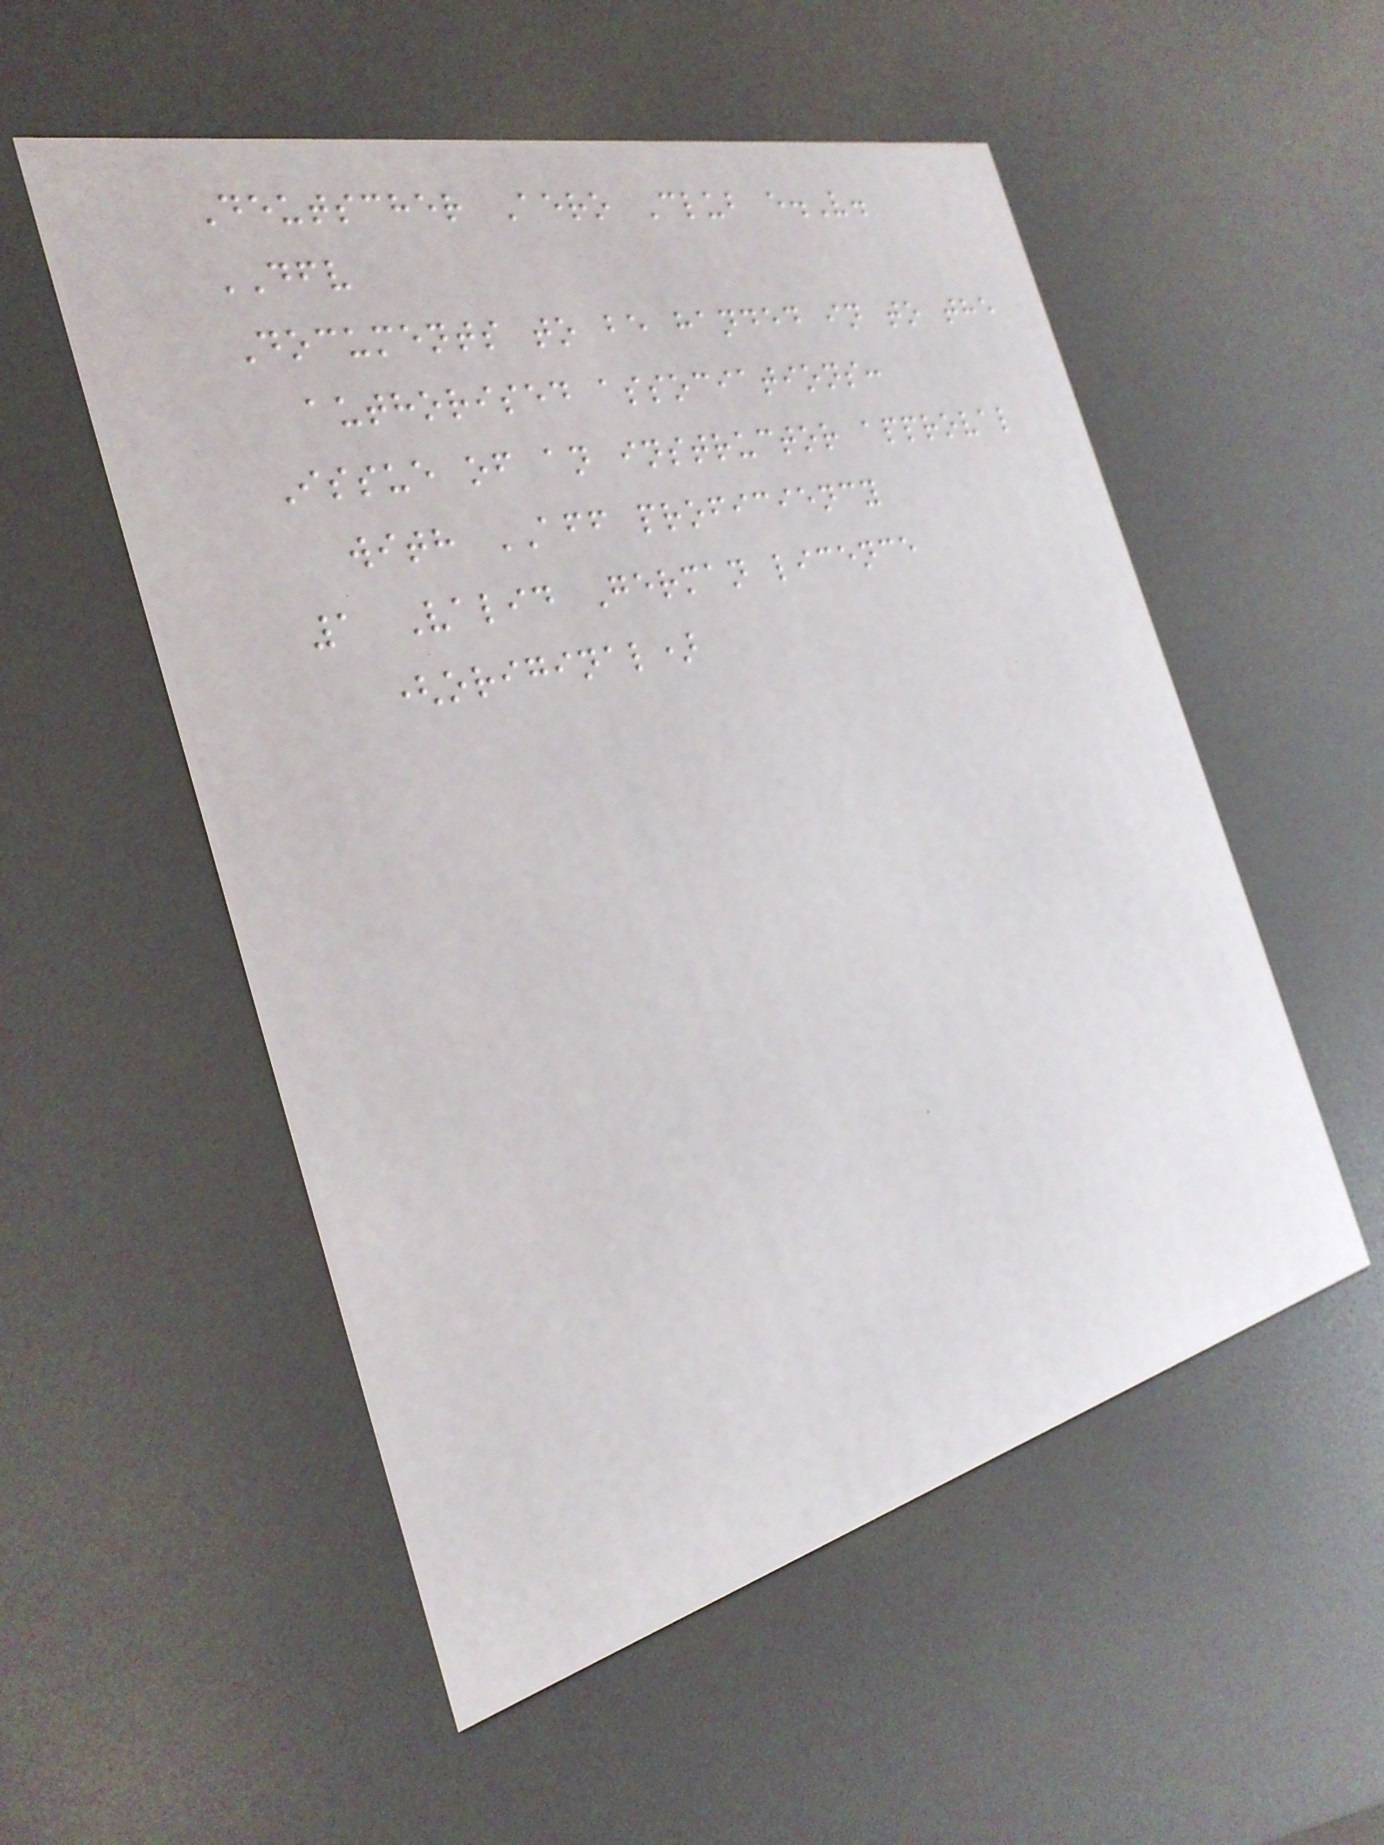Deutscher Aero Club e.V.
DFV
Documents to be handed in to the
authorised associations:
Issue of an instructor approval
with AFF proficiency
1 Valid German licence
(original)
